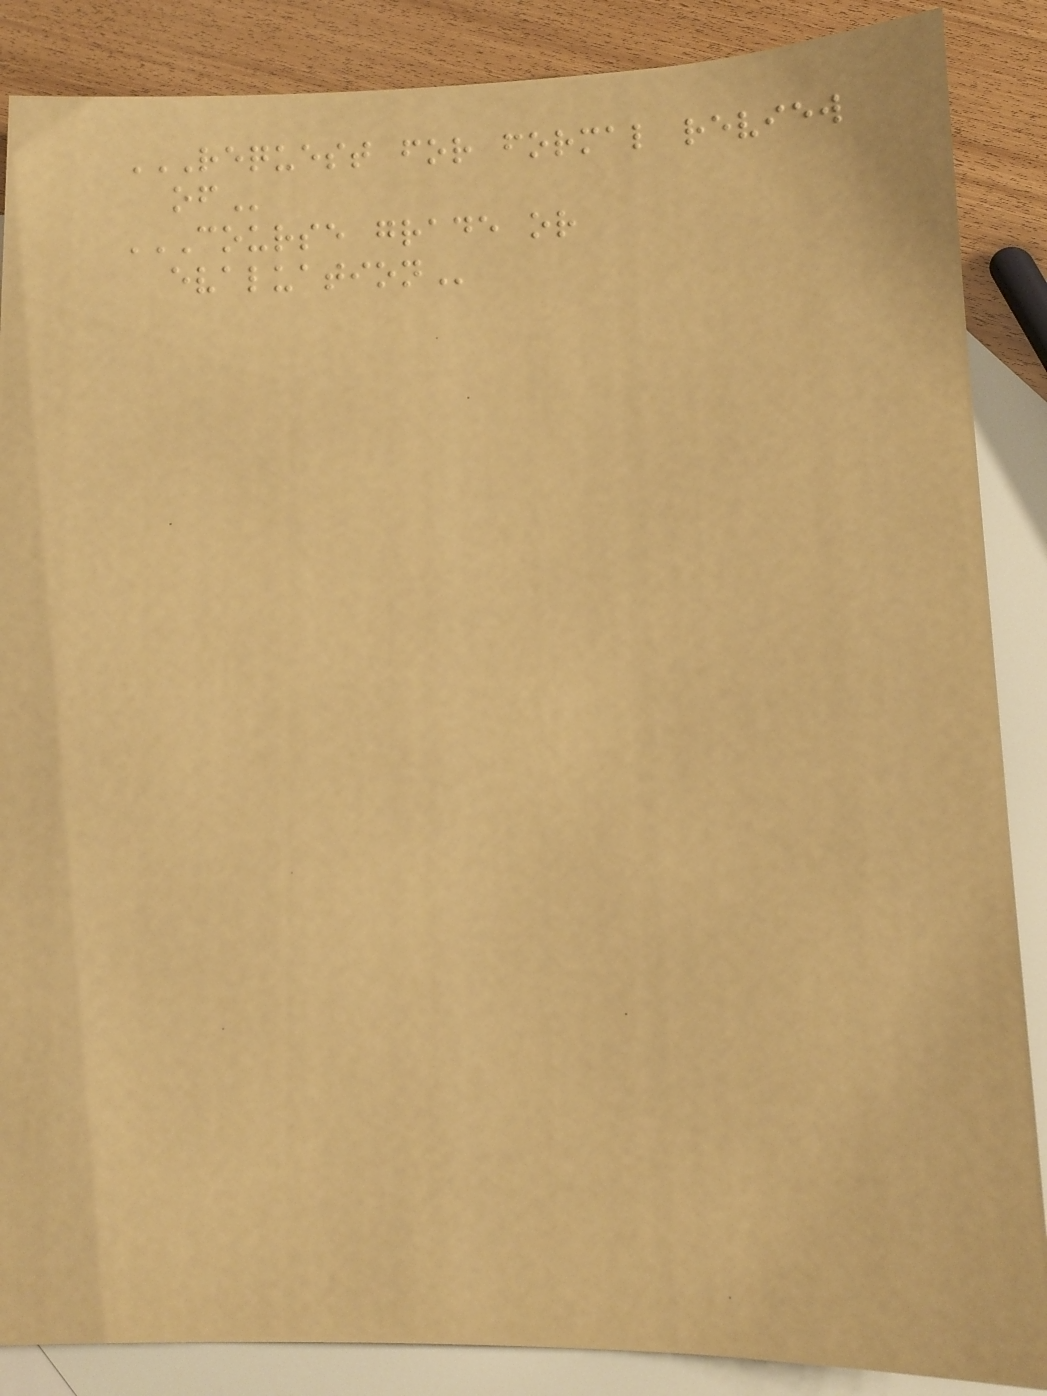REQUEST FOR FORMAL REVIEW
OF
COURSE GRADE OR
EVALUATION
